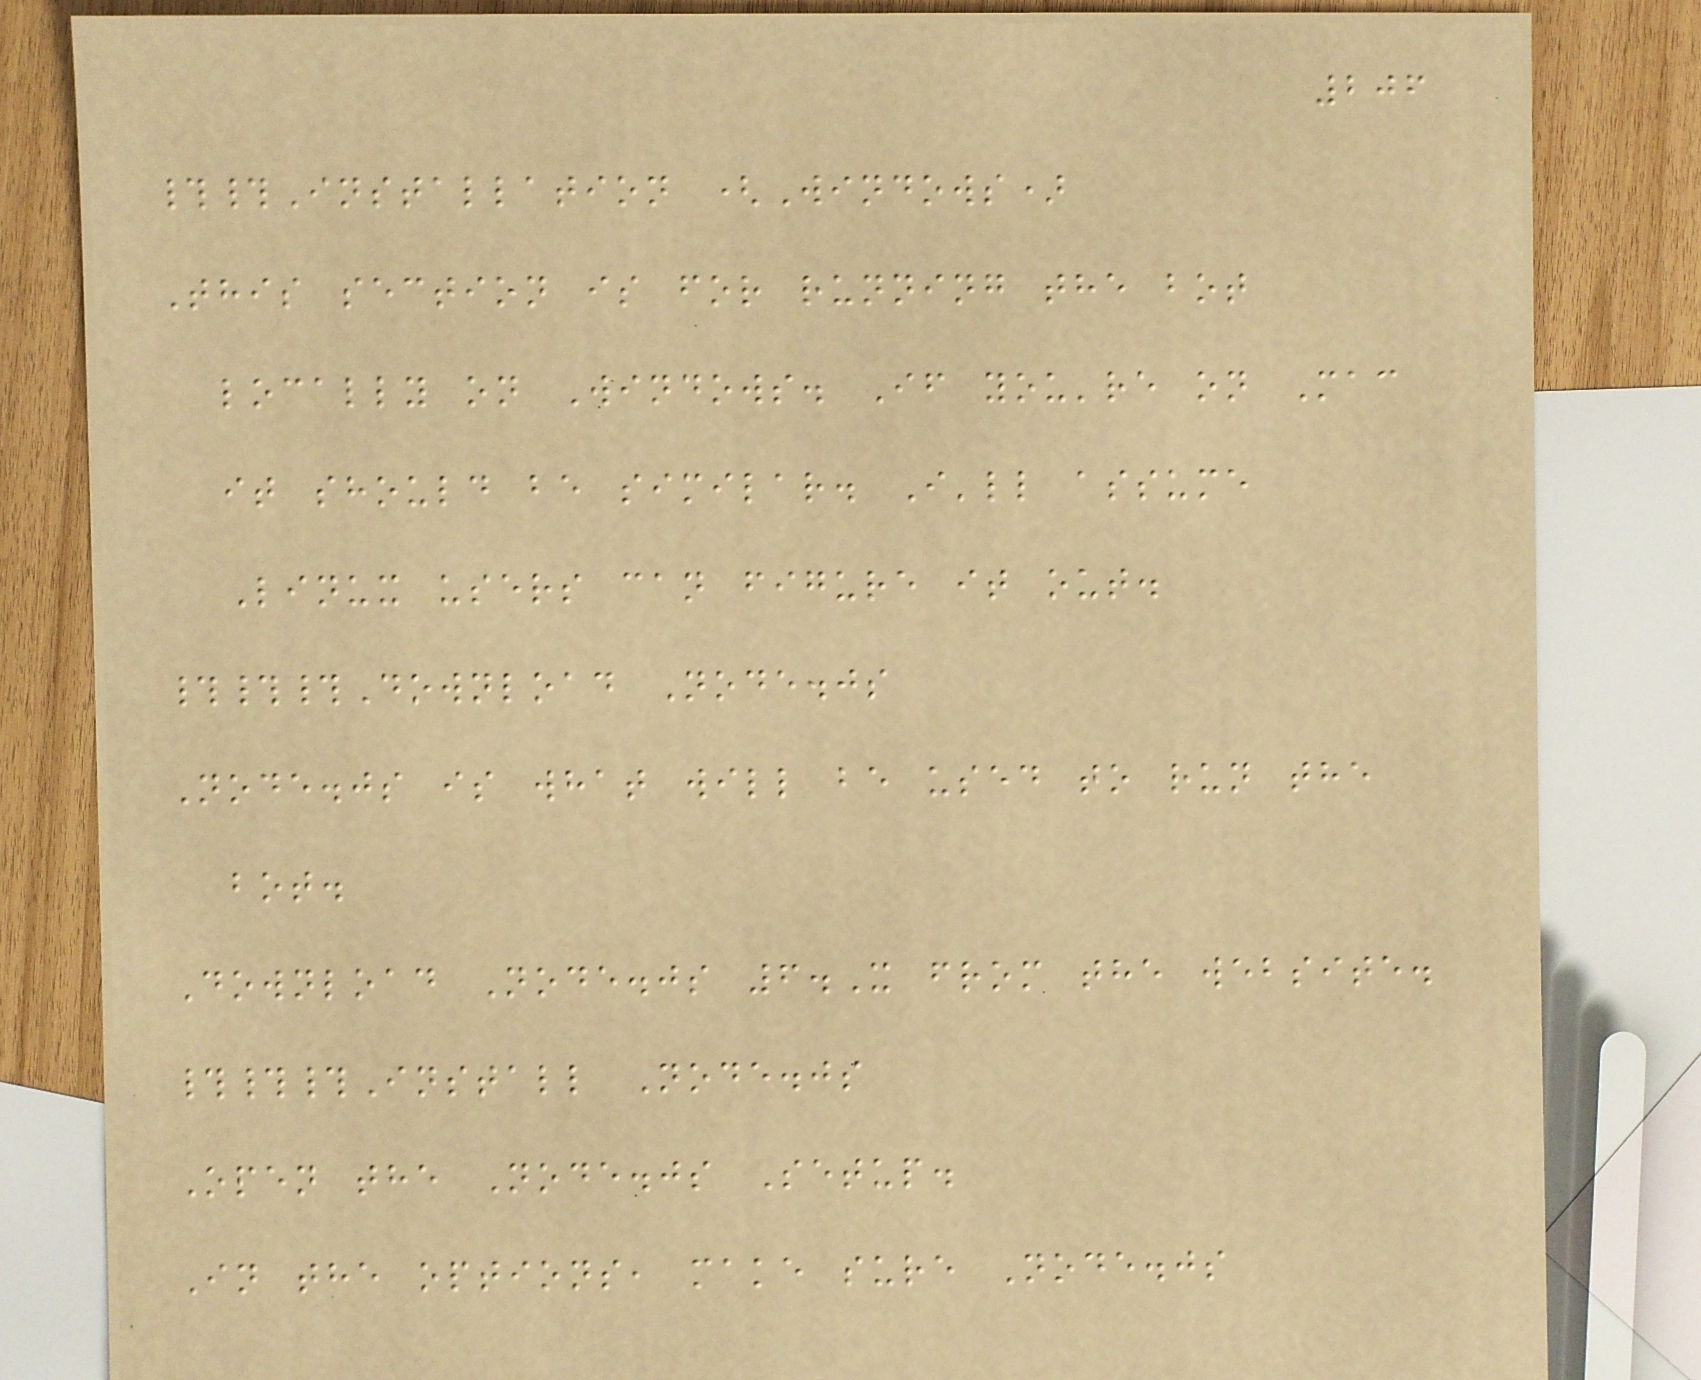206
##Installation (Windows)
This section is for running the bot
locally on Windows. If you're on Mac
it should be similar. I'll assume
Linux users can figure it out.
###Download Node.js
Node.js is what will be used to run the
bot.
Download Node.js 6.X from the website.
###Install Node.js
Open the Node.js Setup.
In the options, make sure Node.js
